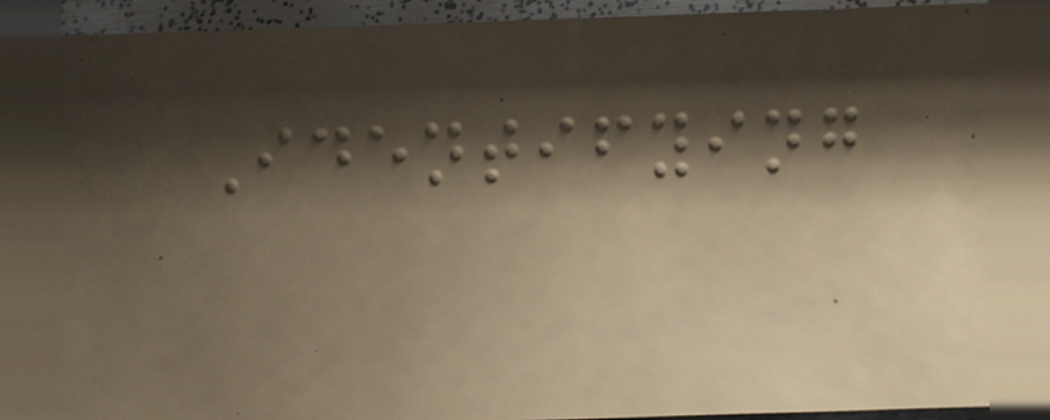Identifying
